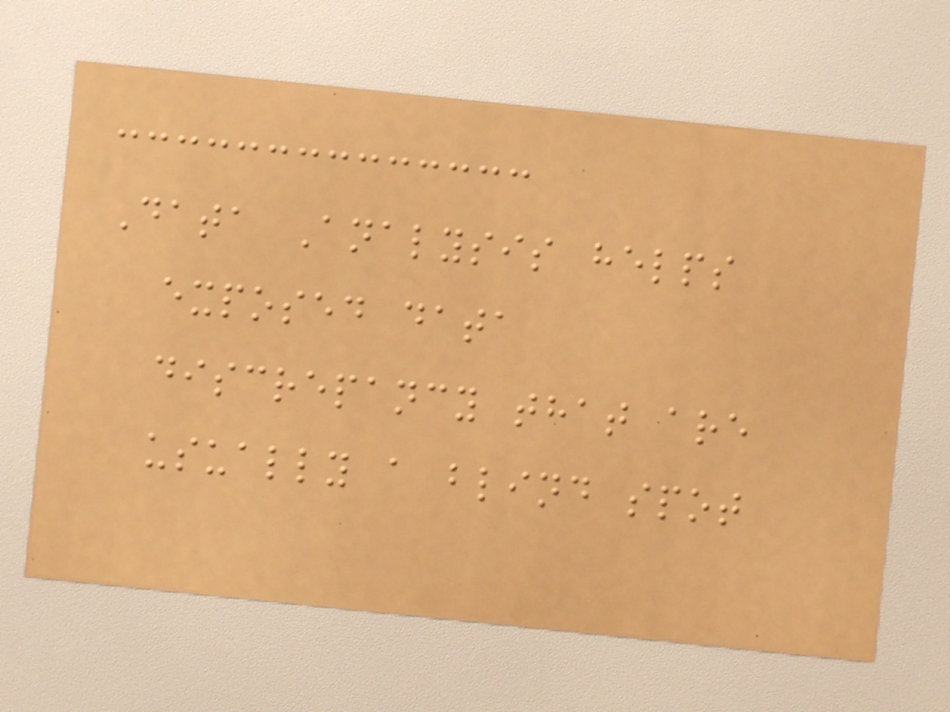Data Analysis helps
exposed data
discrepancy that are
usually a blind spot
